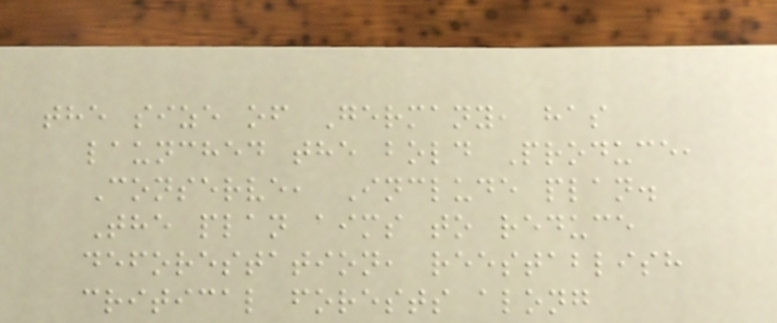the size of Germany, has
launched the bold Produce,
Conserve, Include plan.
The plan aims to reduce
deforestation, reestablish
critical forests along
